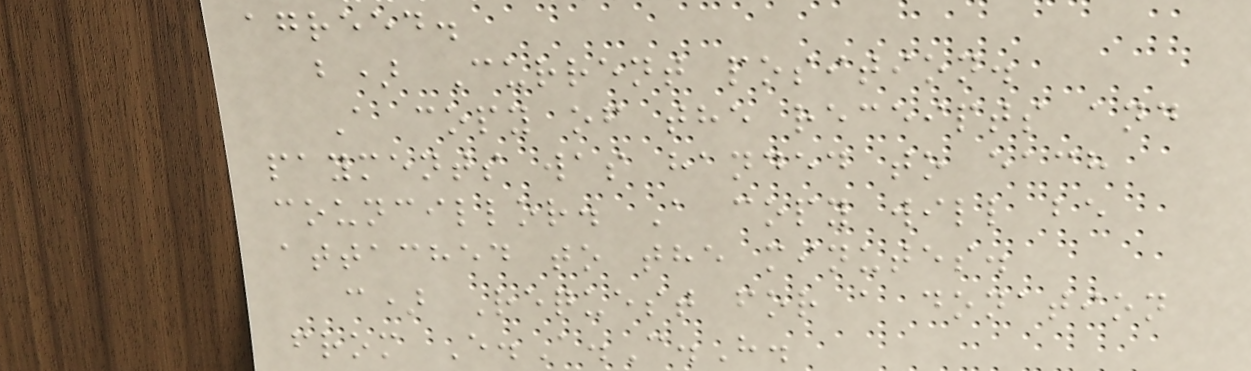agreed.
b) Current position.
A copy of the receipts and
payments was handed to each
councillor. A copy will be
attached to the minutes.
c) Request for a donation
from E.A.C.H.
